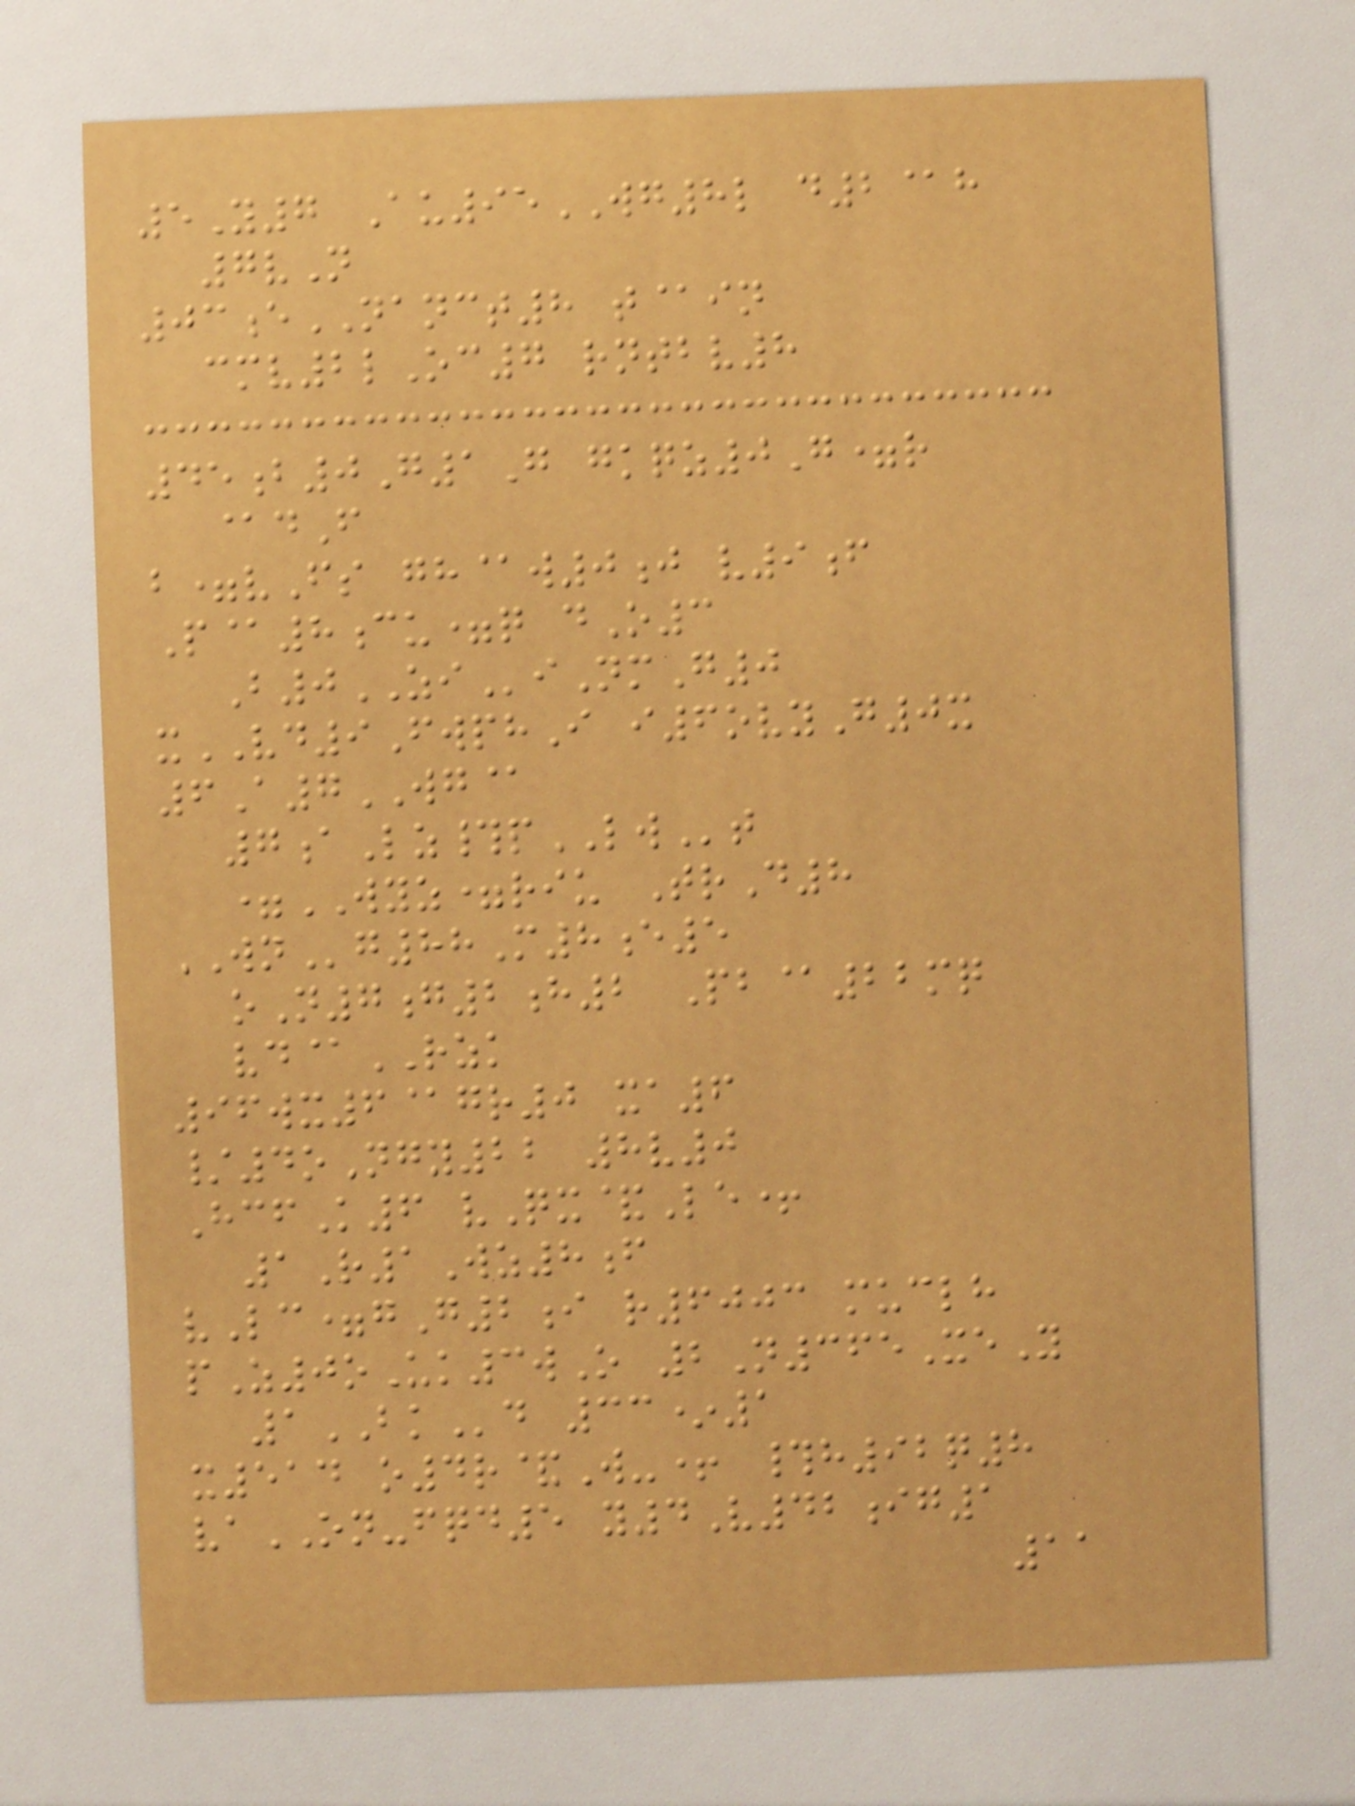5Y7 Au95WG8l d2@h
7vN
03eNANCT8 t@in
cmv2lOc7 rntbv8
45b0G1G gkqz0G=r
@dF
b=vFs gh@w0j v9f
P@8cu=q dO3
B0ZIiNmG0
xVD9FwphI i6ovyG0x
6A7WG@
7aLz#pLWt
=WYZ=riu TrD8
WNg88M8e5
oN7g2h2 Pb@22mq
vd@RZK
96wx6@gr0 xa6
/4oNgy22 8v0
HcfK6 vQx&Le+
1R1Wz8f
vLc=gG2i r6003 muclh
pZ0oUk3wO 2N365XeY
1BKd 33*1
x514 o4r&W-+ #h92q8
vaON-fqd5 y4V42ig1
11
